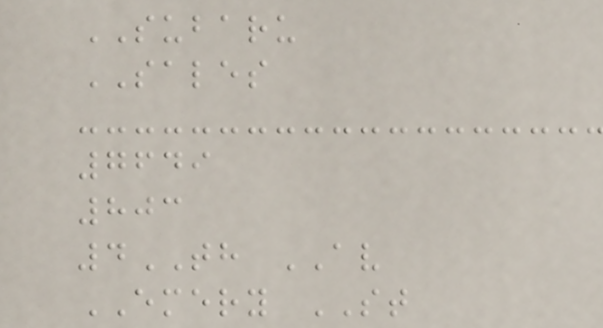SUBARU
SALES
7649
803
4TH AV
EMERY ST
